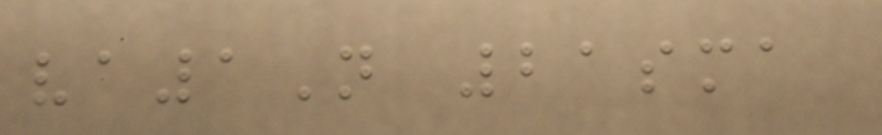va1N 21sma
